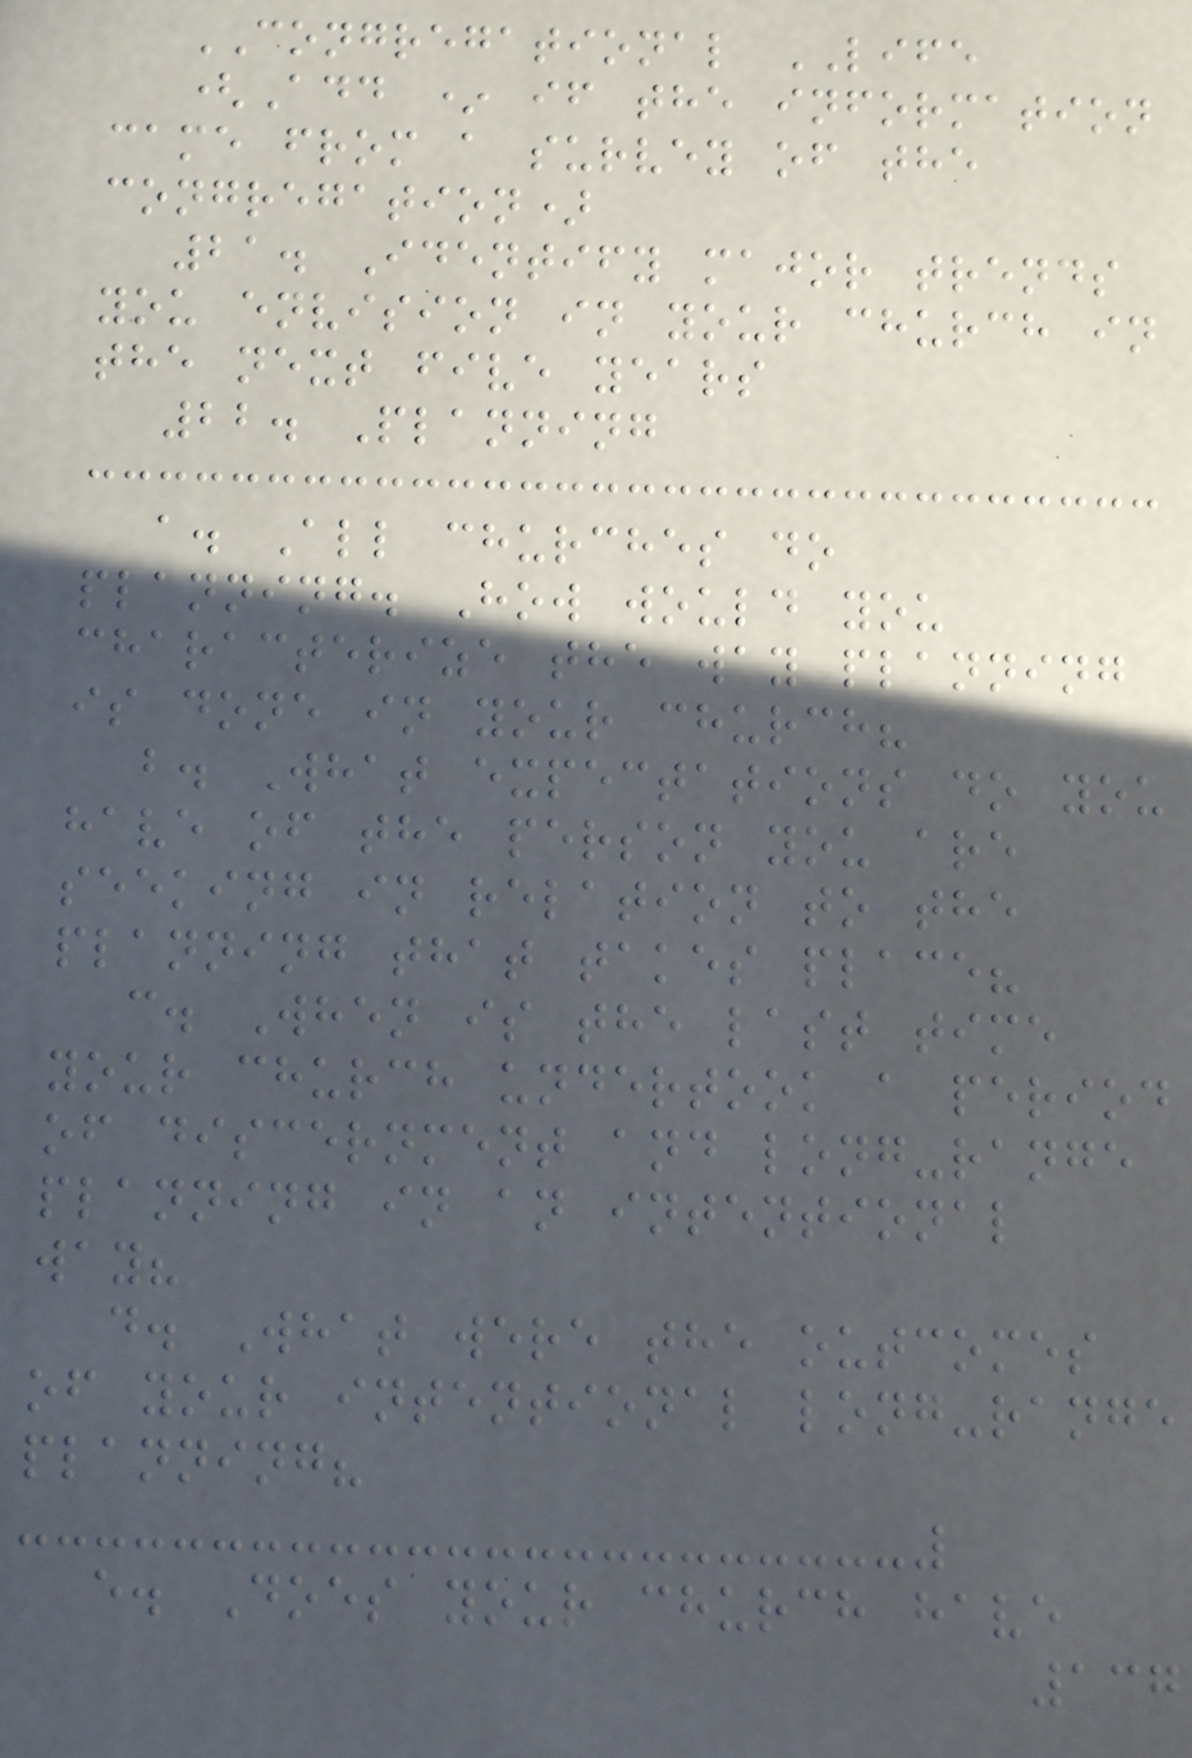CONGREGATIONAL LIFE
(Add * if the information
came from a survey of the
congregation)
21. Identify major trends
you envision in your church in
the next five years
22. Planning
a. All churches do
planning. How would you
characterize the way planning
is done in your church?
b. What expectations do you
have of the person you are
seeking in relation to the
planning that takes place?
c. When is the last time
your church undertook a period
of discernment and long-range
planning in an intentional
way?
d. What were the outcomes
of your intentional long-range
planning?
e. Does your church have
137
